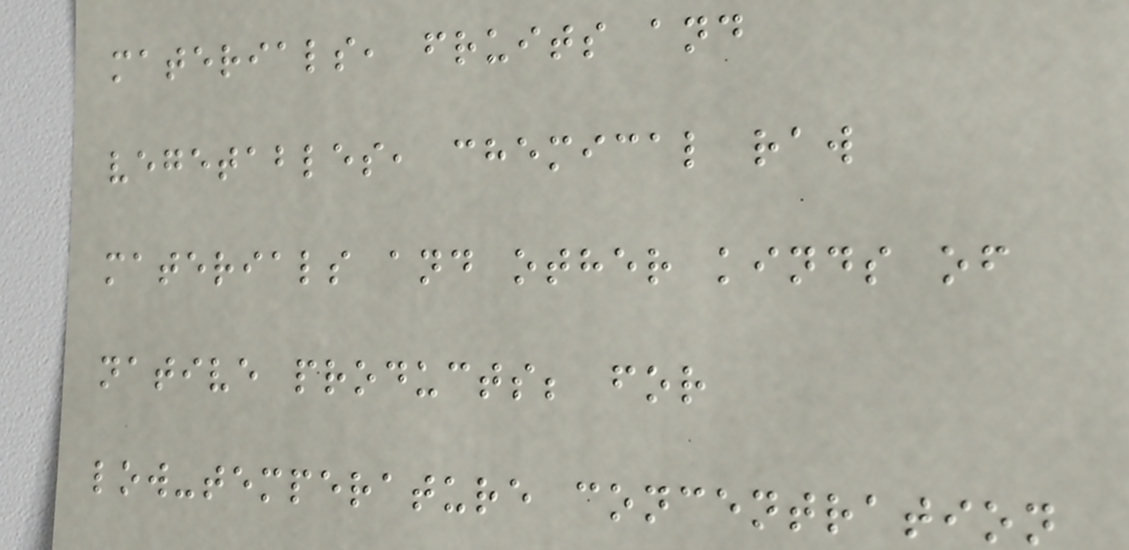materials, fruits and
vegetables, chemical raw
materials and other kinds of
native products; for
low-temperature concentration
